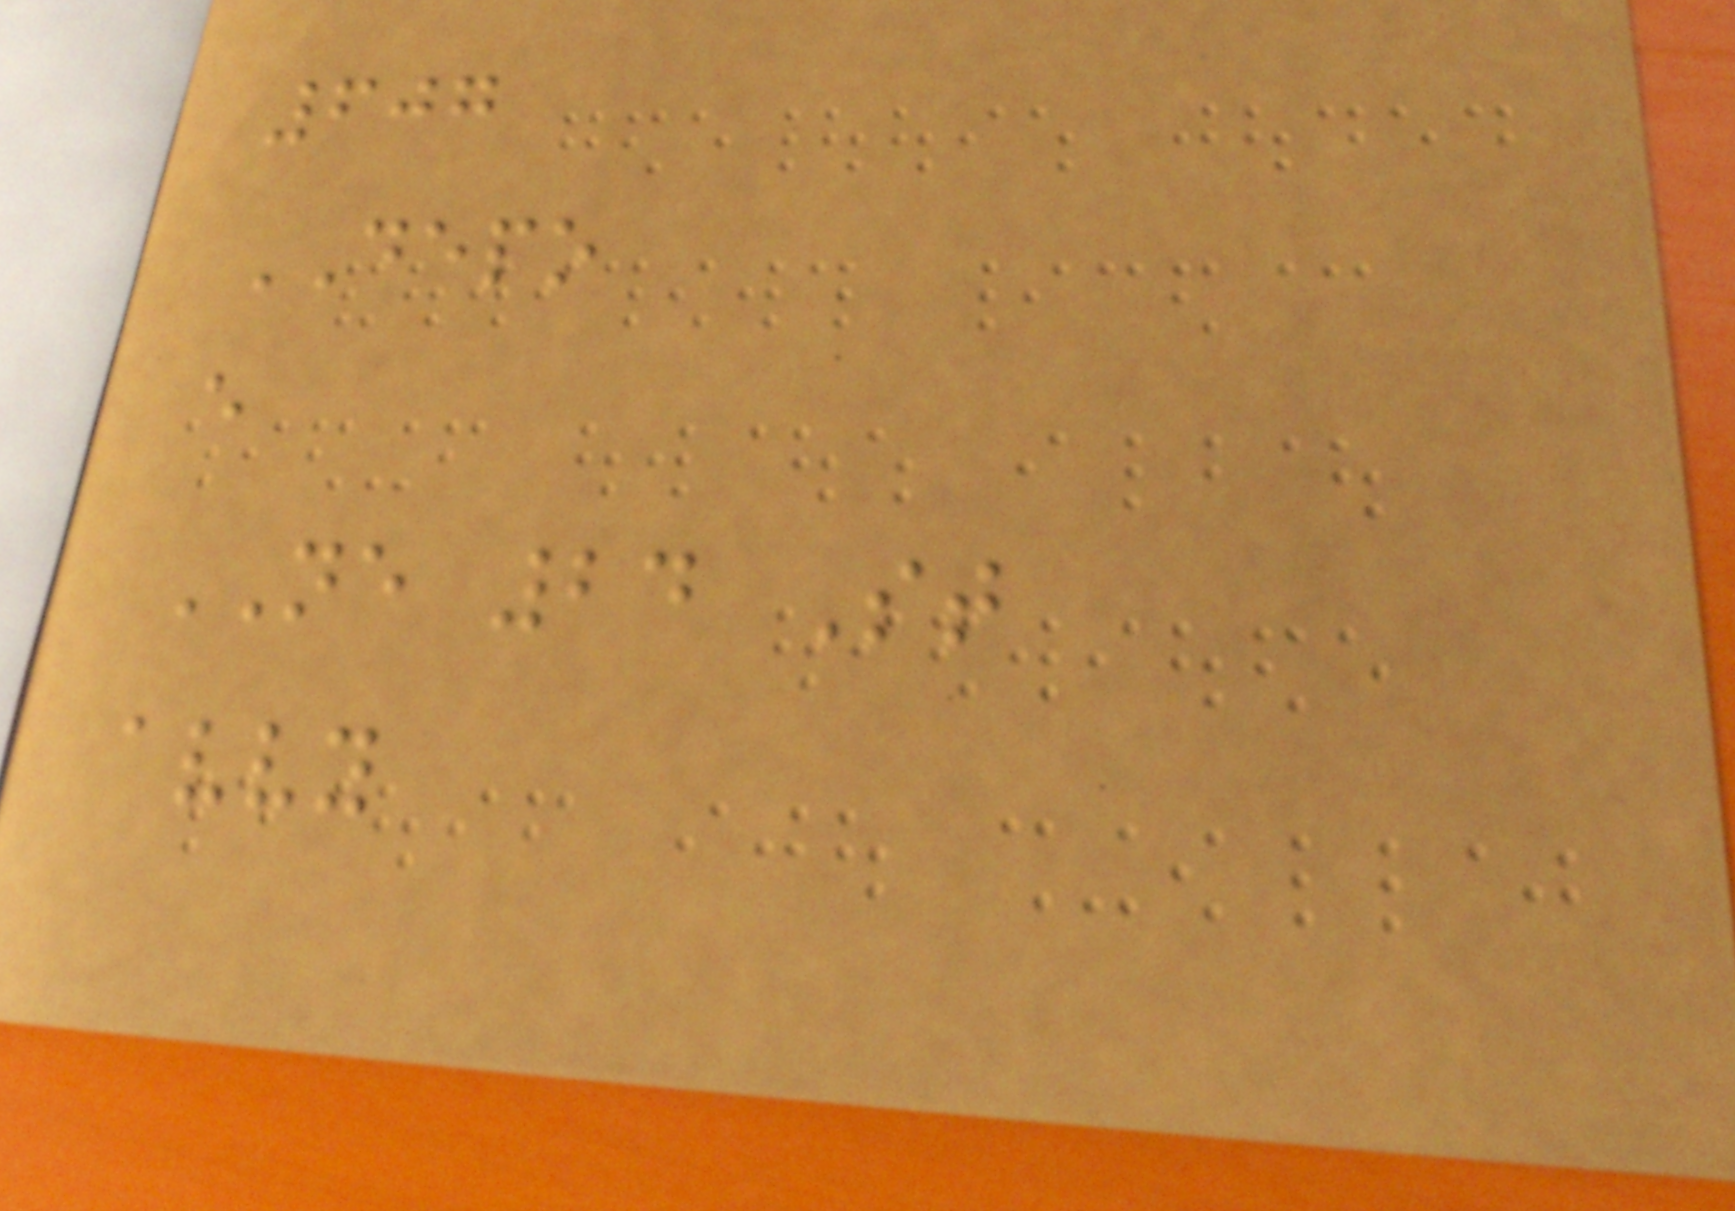607
DEPO
e
NE 24 St
avvy
